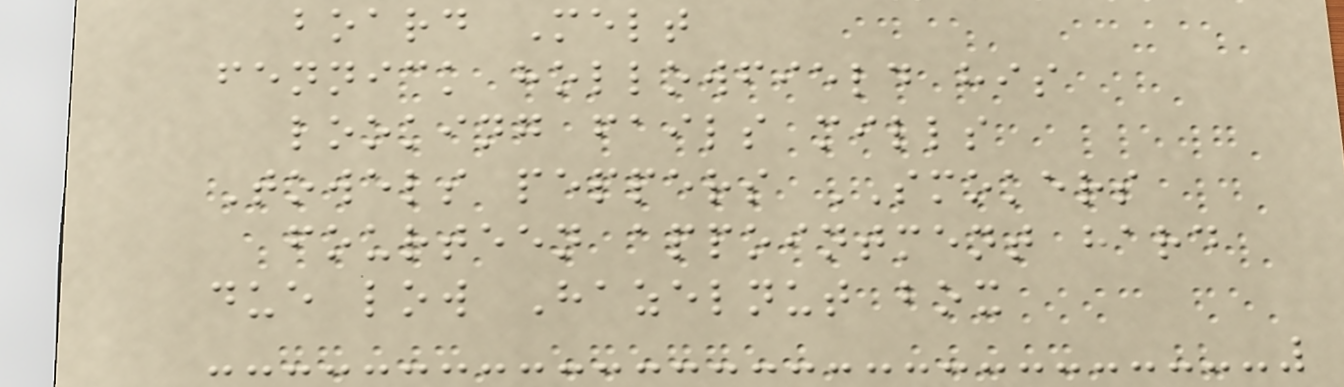board Melt
fennick hollowfield his
looking fails mills
Towels peppers SMOKERS
fourteen appointment hard
due low Hazelnut box
